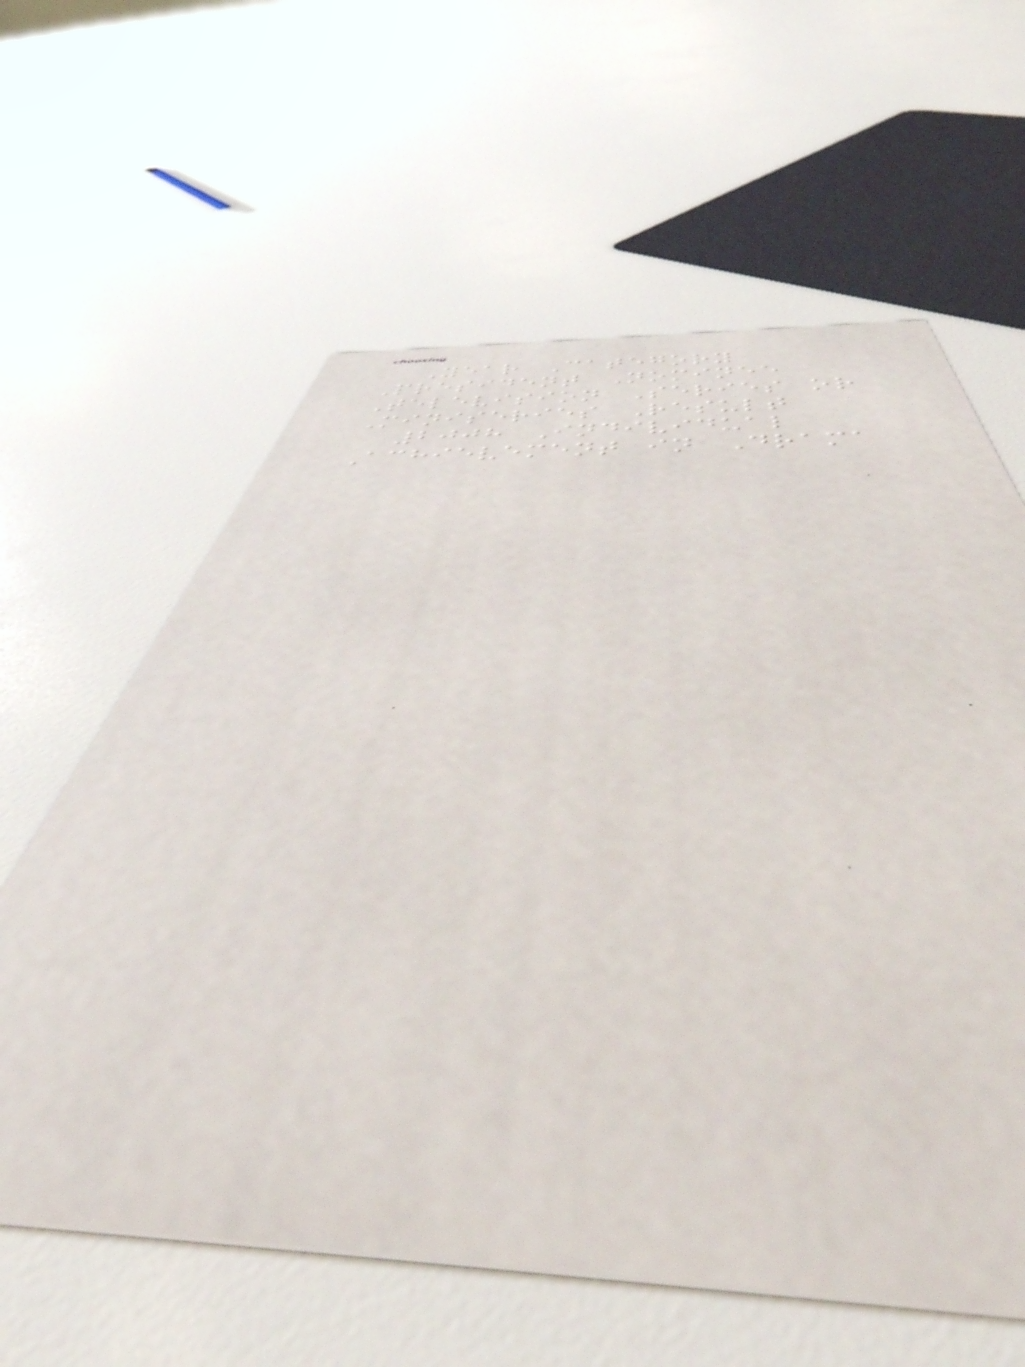Year Category
President Nominee
Television Series or
Miniseries Result
2008 Individual
Achievement in Drama
